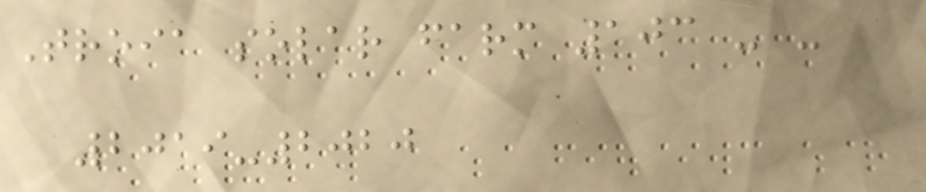Troia solar farm 103 - -
2019-2020
